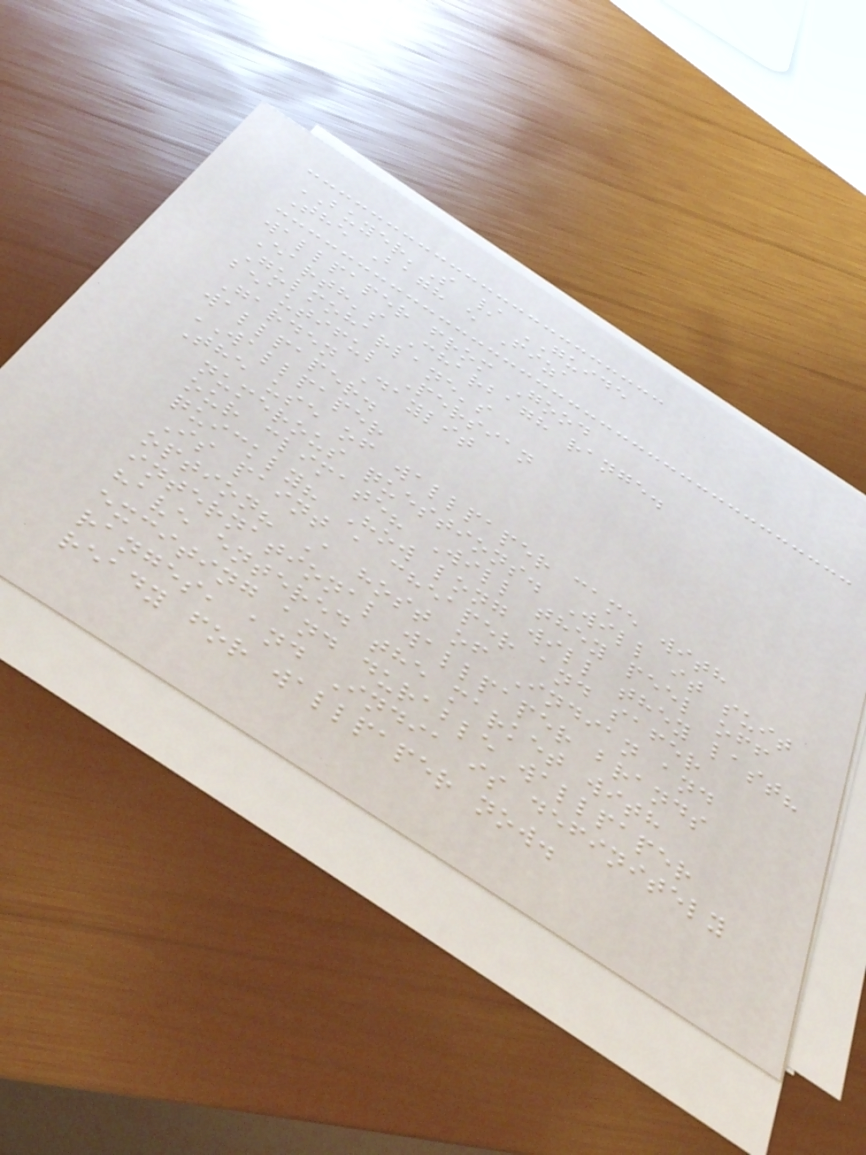BUYER'S / GUIDE
The Bagh e Fiza
wallpaper from Good
Earth's Charbagh range.
Gulmoharlane's
beautiful Persian
Garden Daylit
wallpaper.
WALLPAPER
The use of wallpaper came with
numerous questions. Will it suit
our climate? Will they peel off
quickly? How long will they last?
Is paint a cheaper and safer
option? A host of Indian and
international wallpaper brands
have entered the market with
exciting and durable wallpaper
ranges, and India is definitely
ready for wallpaper now.
